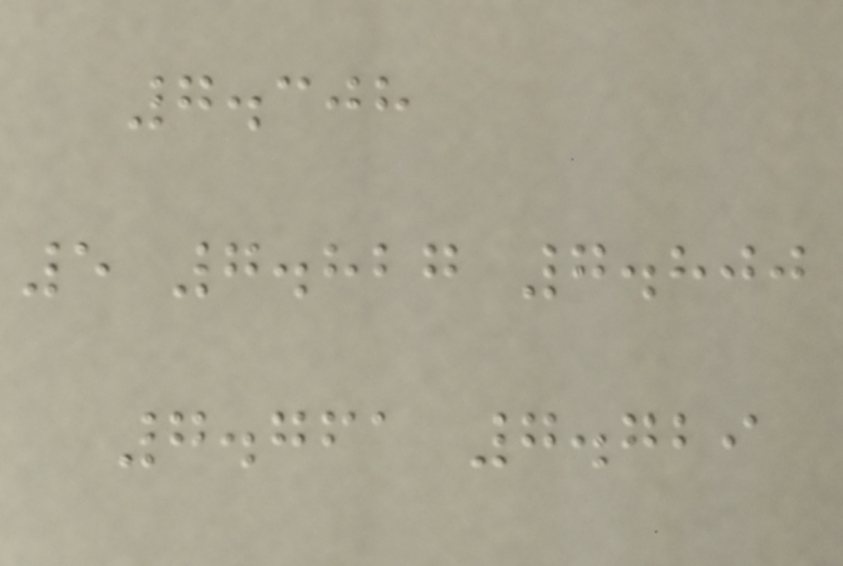7.308
5 7.827 7.800
7.761 7.729
